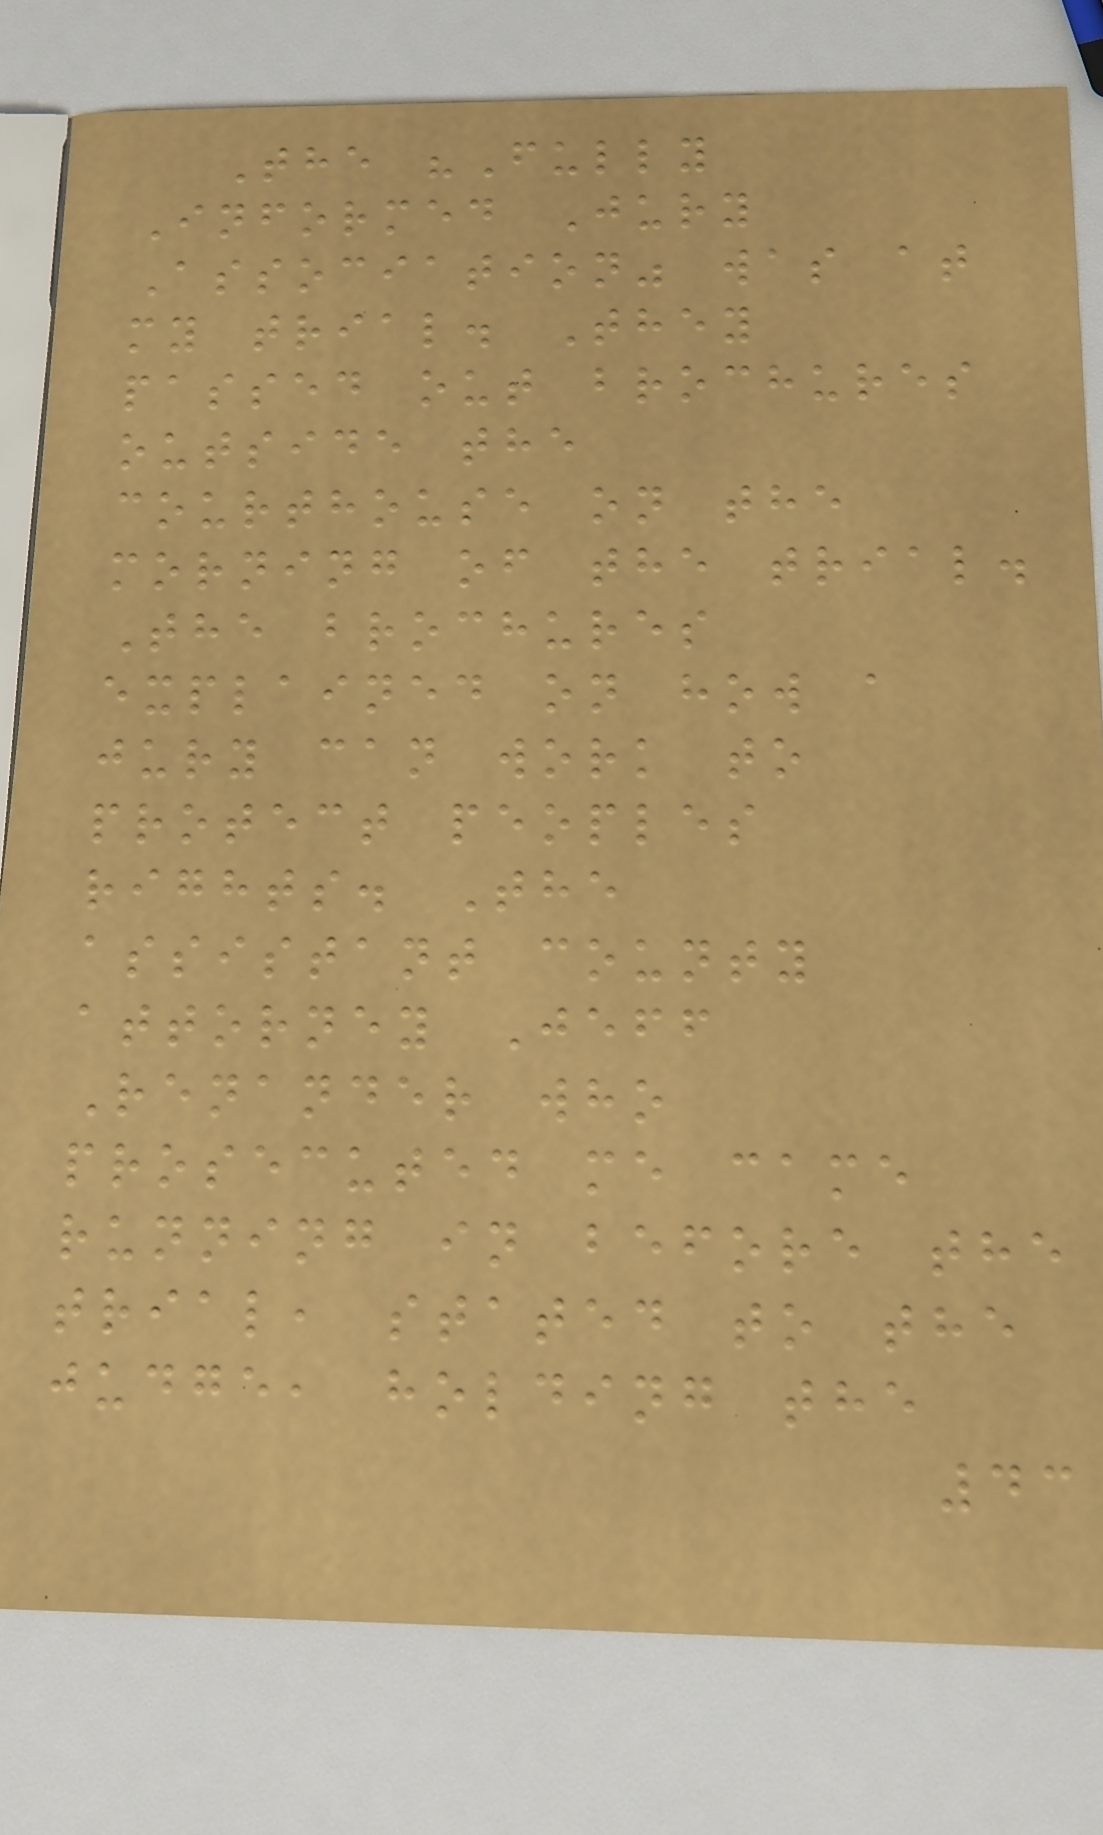The "Fully
Informed Jury
Association" was at
my trial. They
passed out brochures
outside the
courthouse on the
morning of the trial.
The brochures
explained on how a
jury can work to
protect peoples
rights. The
assistant county
attorney Jeff
Renander who
prosecuted me came
running in before the
trial, stated to the
judge, holding the
43
